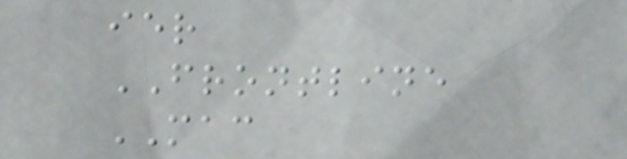ier
FRONTLINE
MAC
